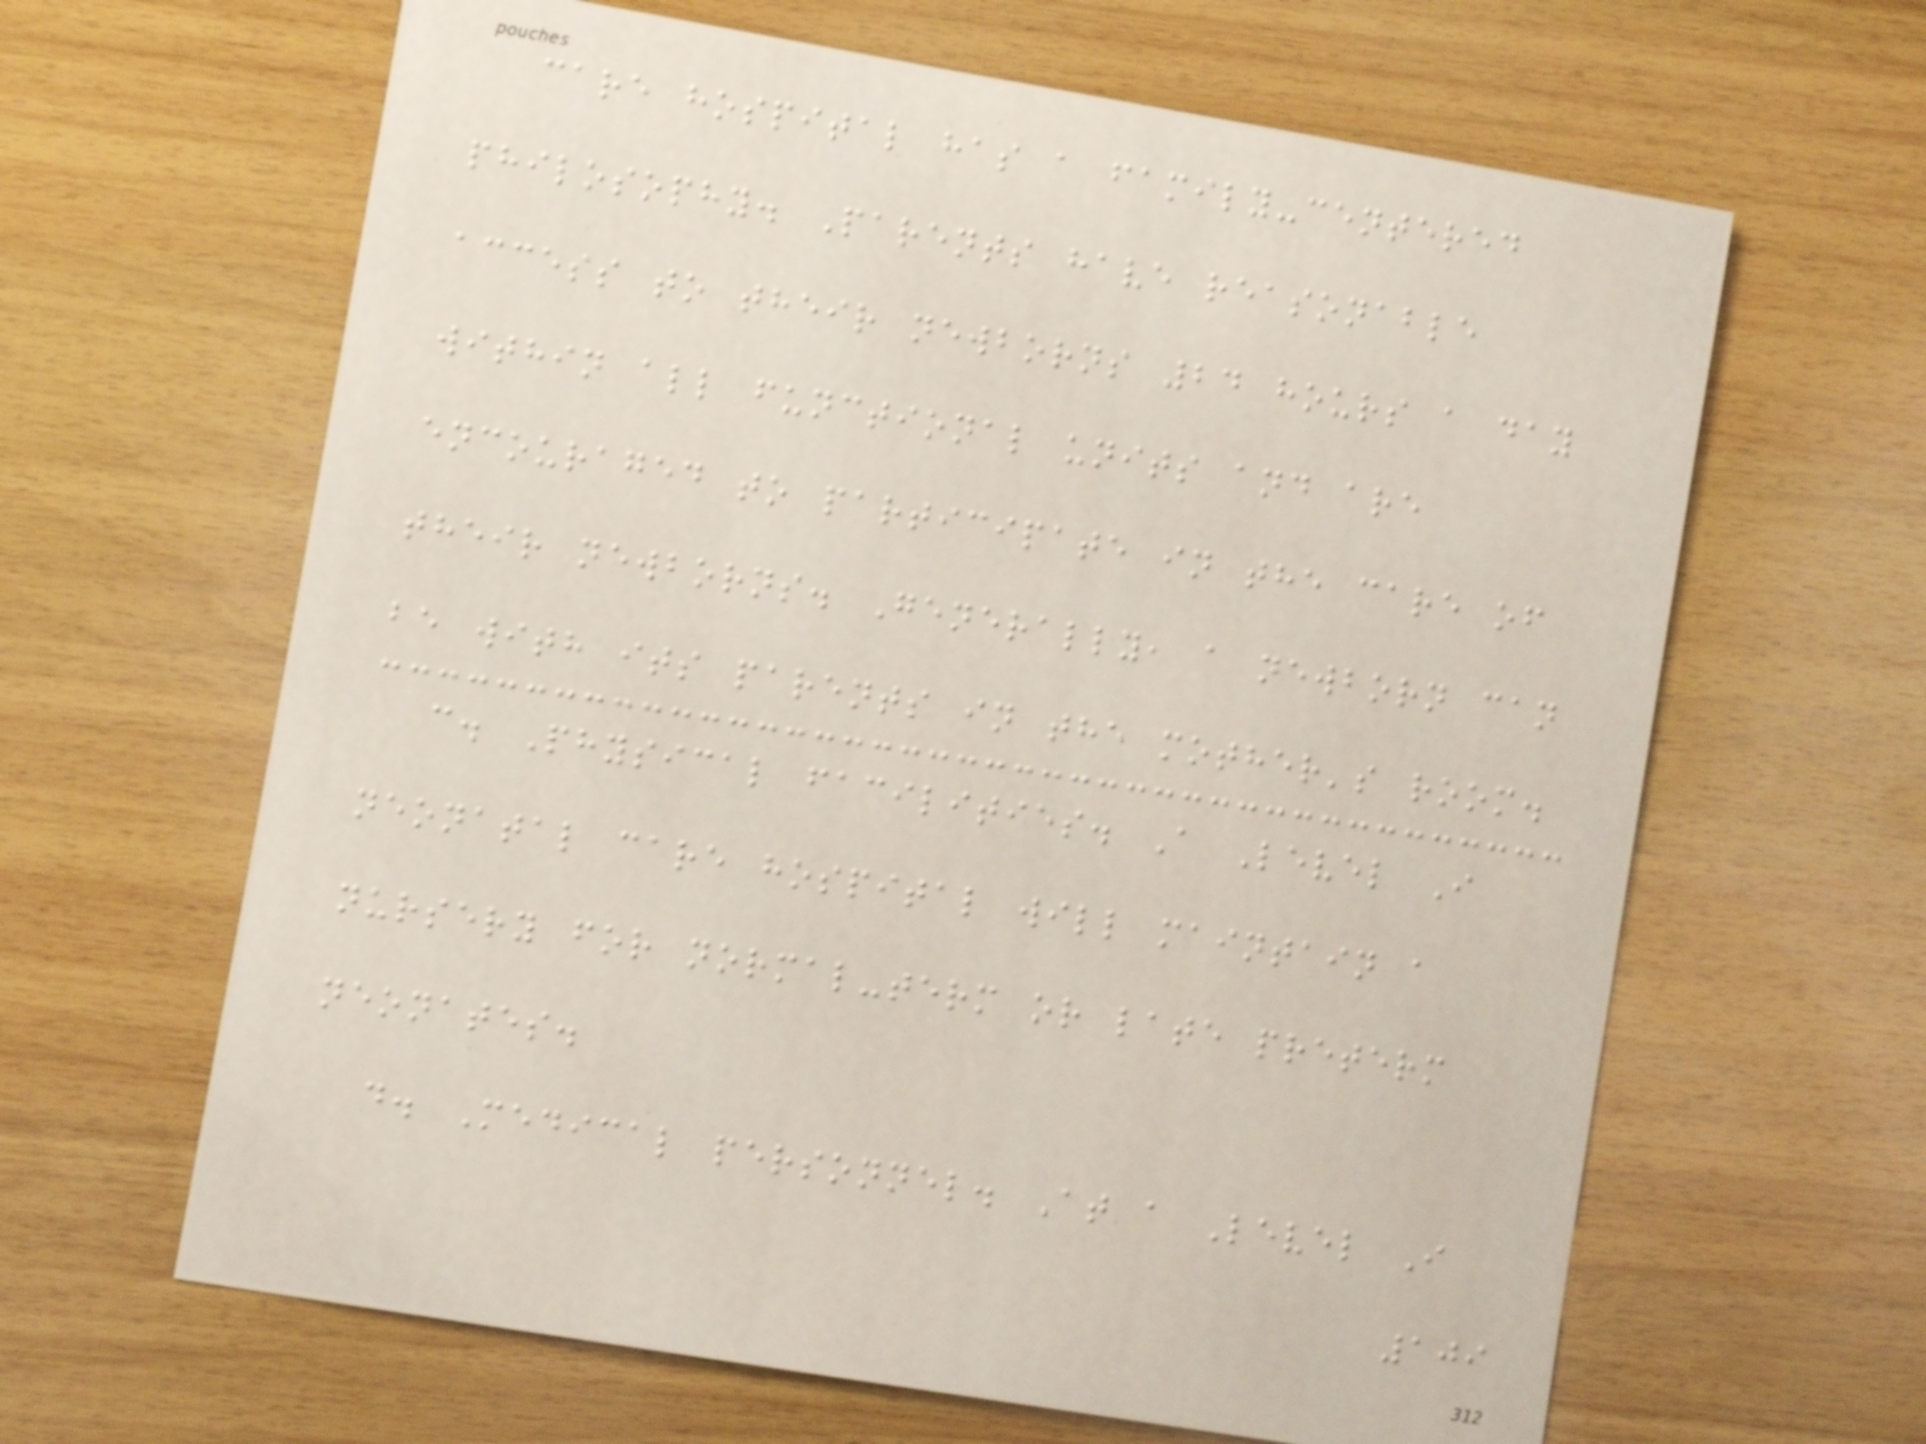care hospital has a family-centered
philosophy. Parents have reasonable
access to their newborns 24 hours a day
within all functional units and are
encouraged to participate in the care of
their newborns. Generally, a newborn can
be with its parents in the mother's room.
c. Physical facilities. A Level I
neonatal care hospital will maintain a
nursery for normal-term or late preterm
neonates.
d. Medical personnel. At a Level I
109
